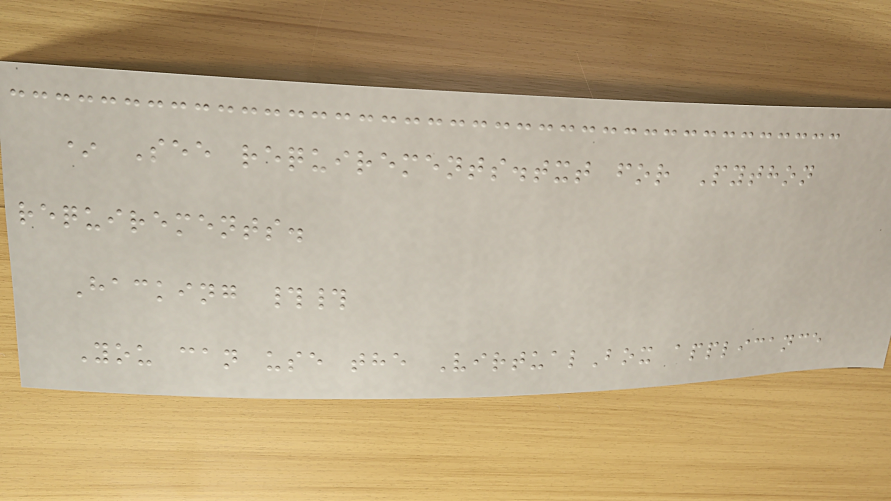* See requirements.txt for Python
requirements.
Hacking ##
You can use the VirtualBox applicance
